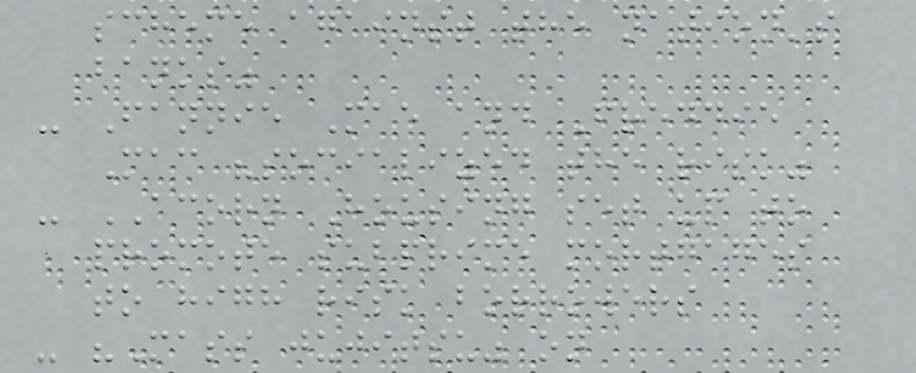scheme against the nation's
banks"
- Fannie Mae and Freddie
Mac "socialized the risk"
- ACORN Housing set up to
promote subprime mortgages
to high risk borrowers
- "Mass jujitsu" on
